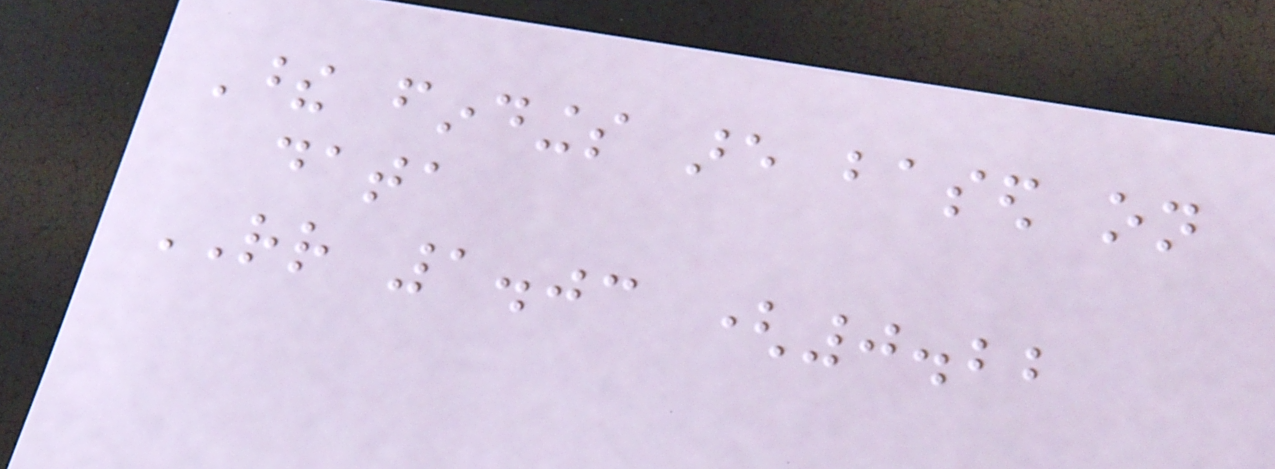These findings are based on
data
RR 1.03 (0.22
